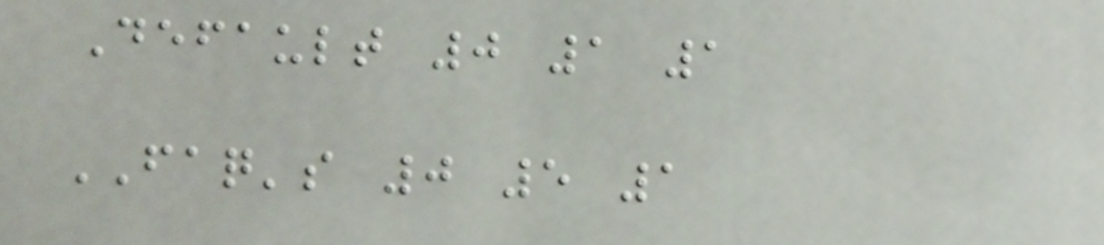Default 0 1 1
FAQ's 0 5 1
